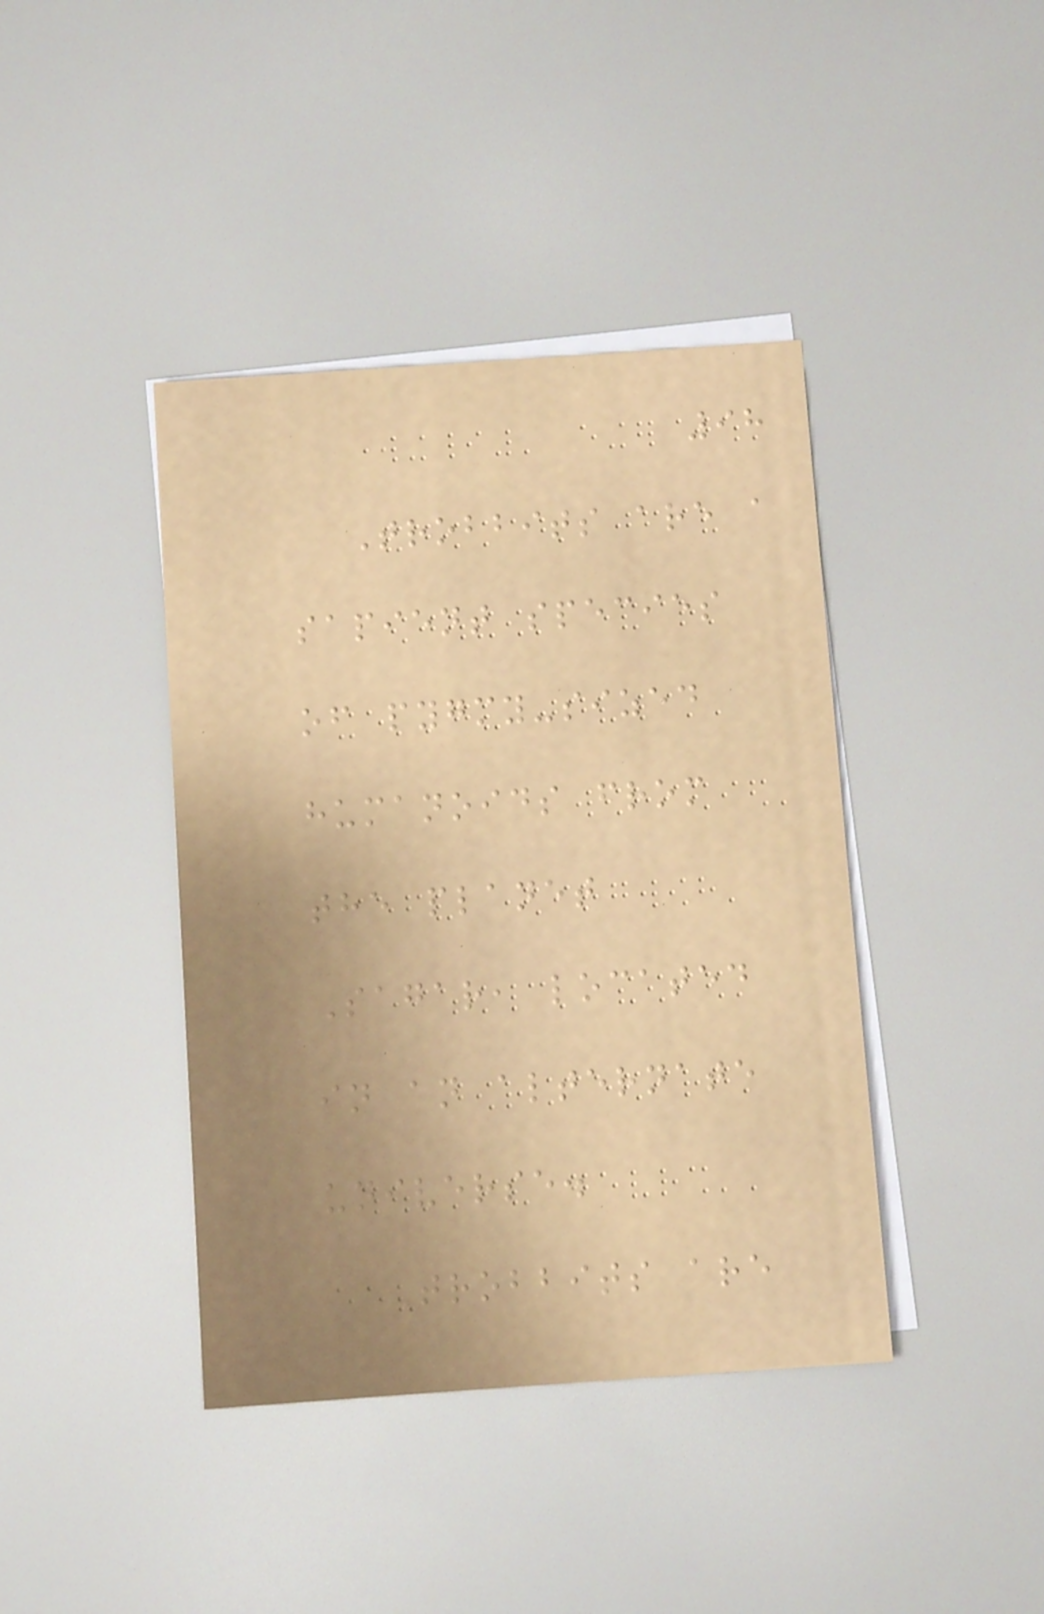98
Trobbits are a
sapient species
of pygmy-sized
humanoids from
the planet
Sagar, located
in an alternate
universe.
Trobbits are
